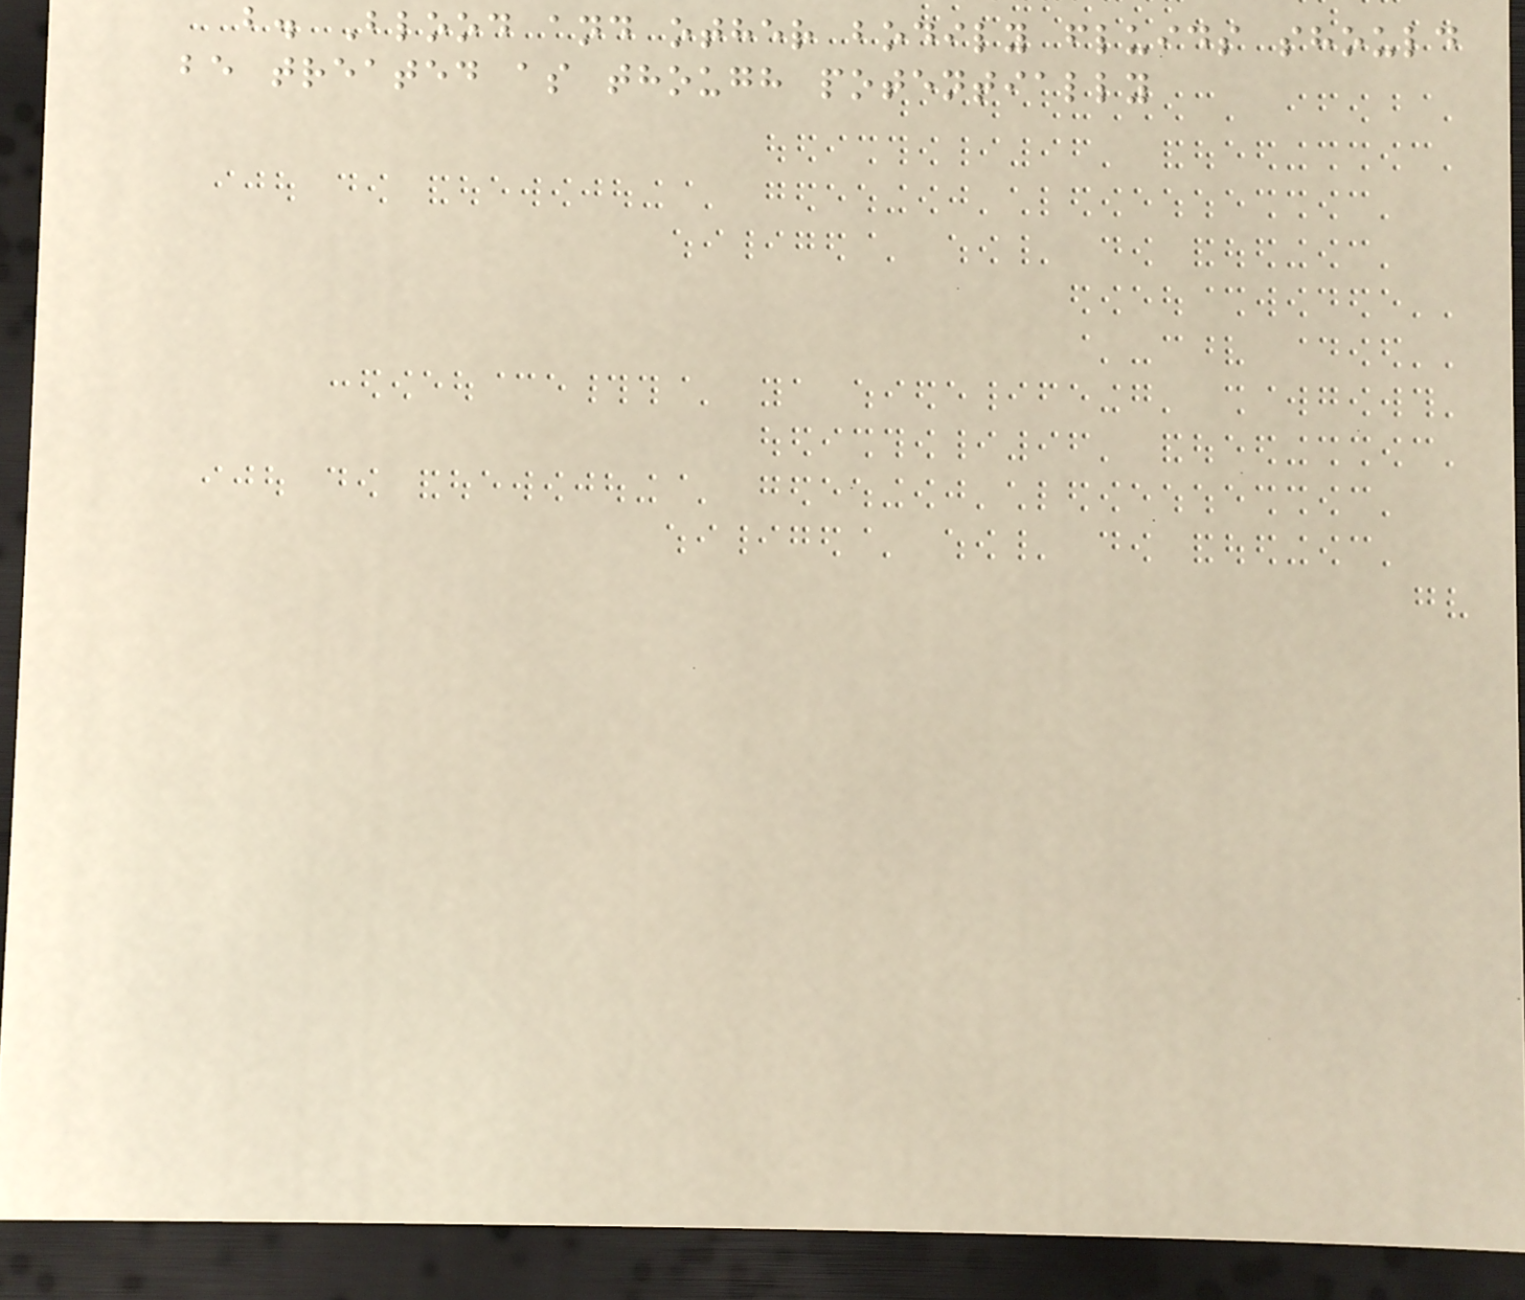b. Blood and other bodily fluids should
be treated as though potentially
